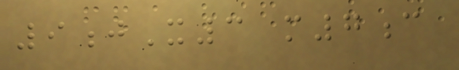9jX3 m7c
